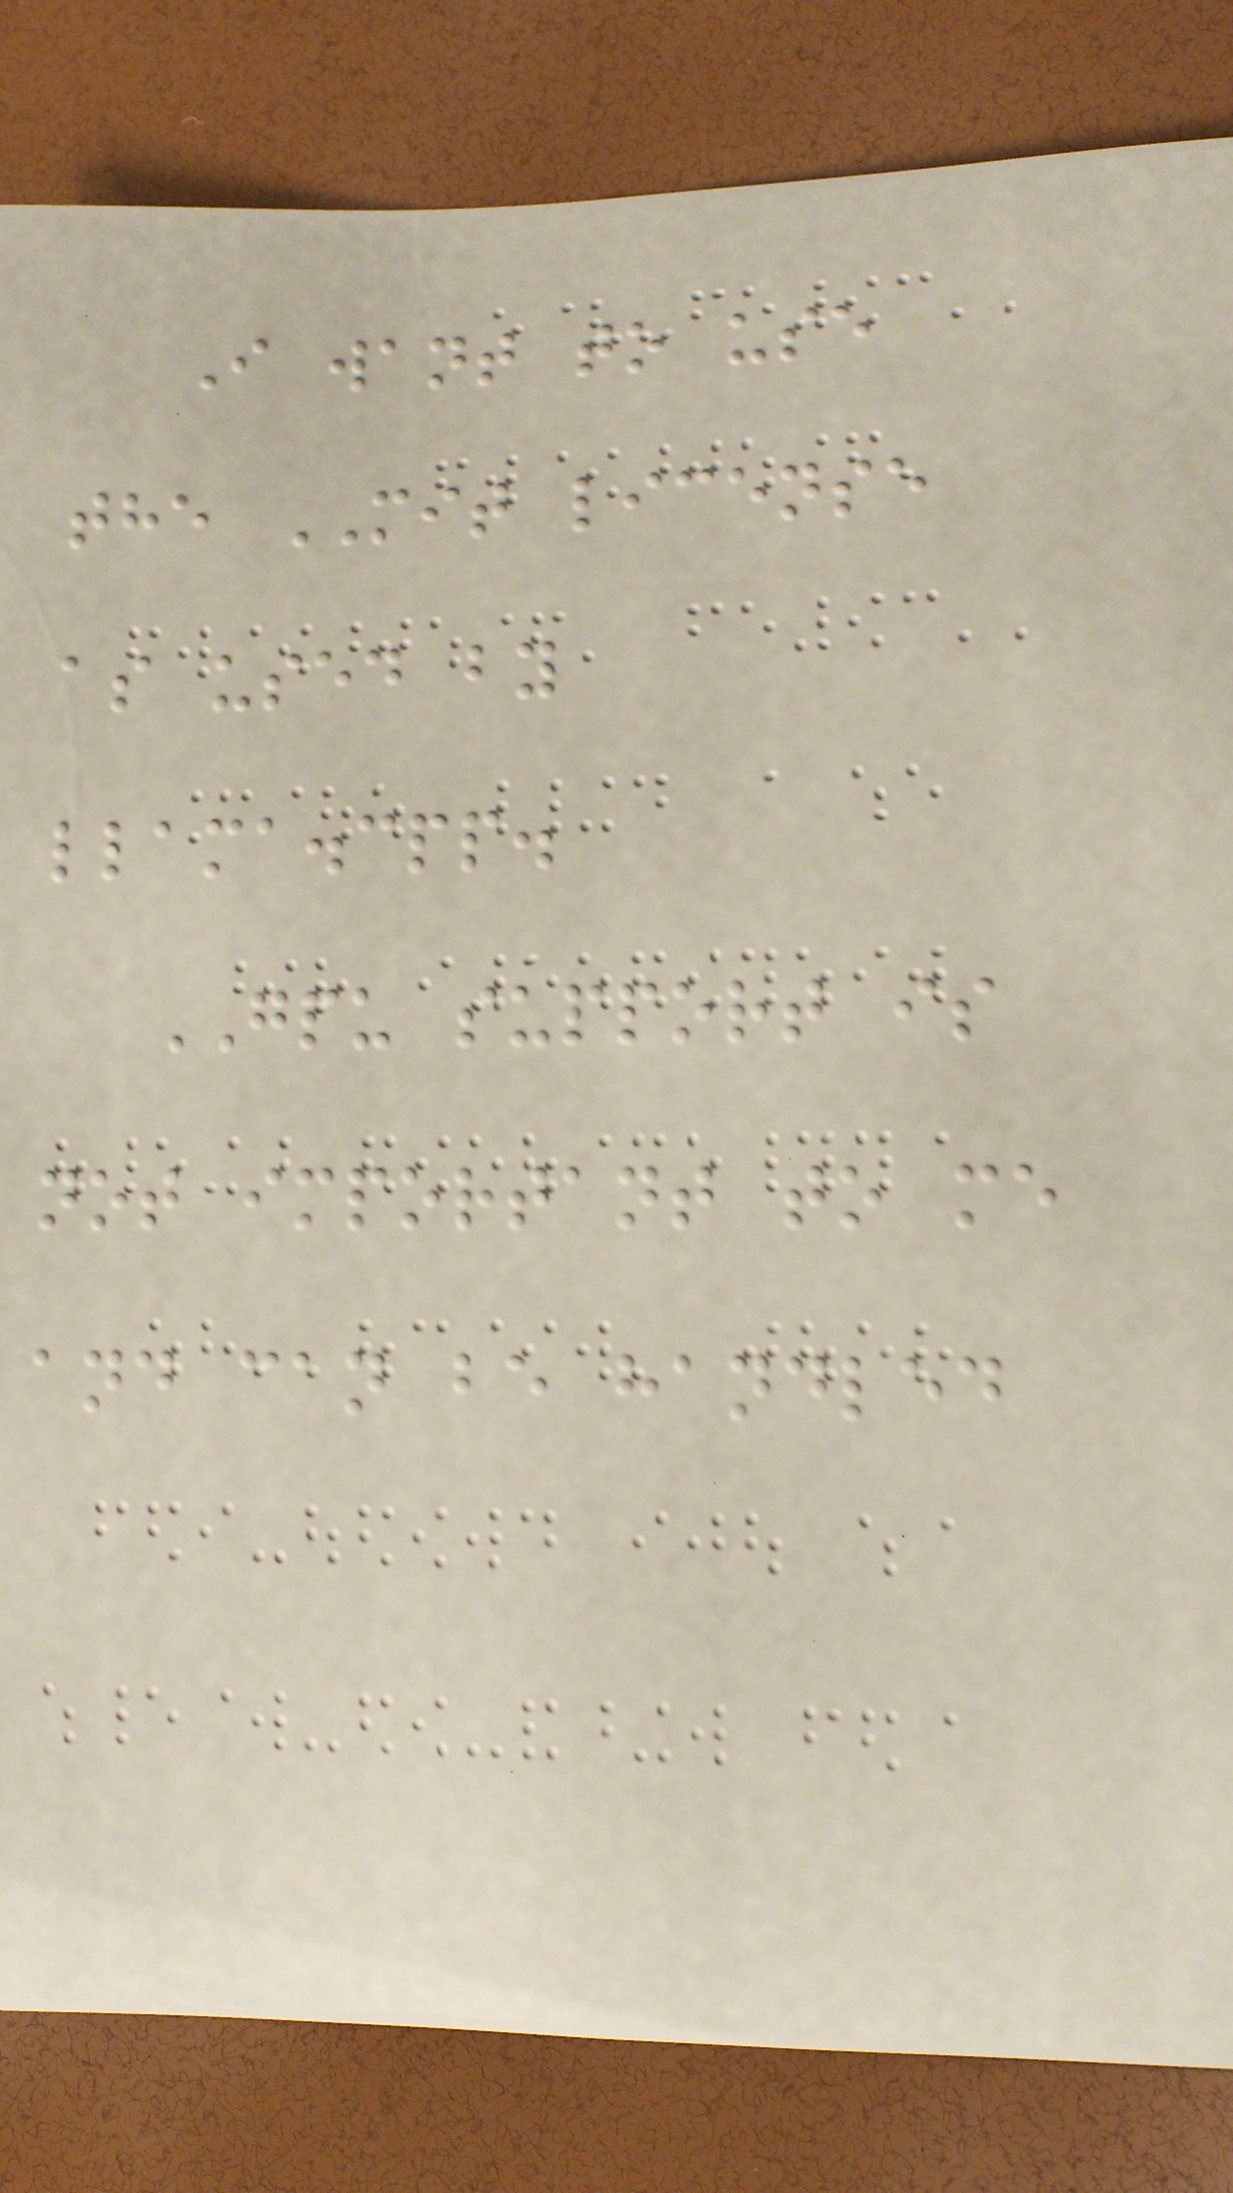I want to use
the MIT license
as used by
llama.cpp.
GPU support is
not important to me
and can be handled
